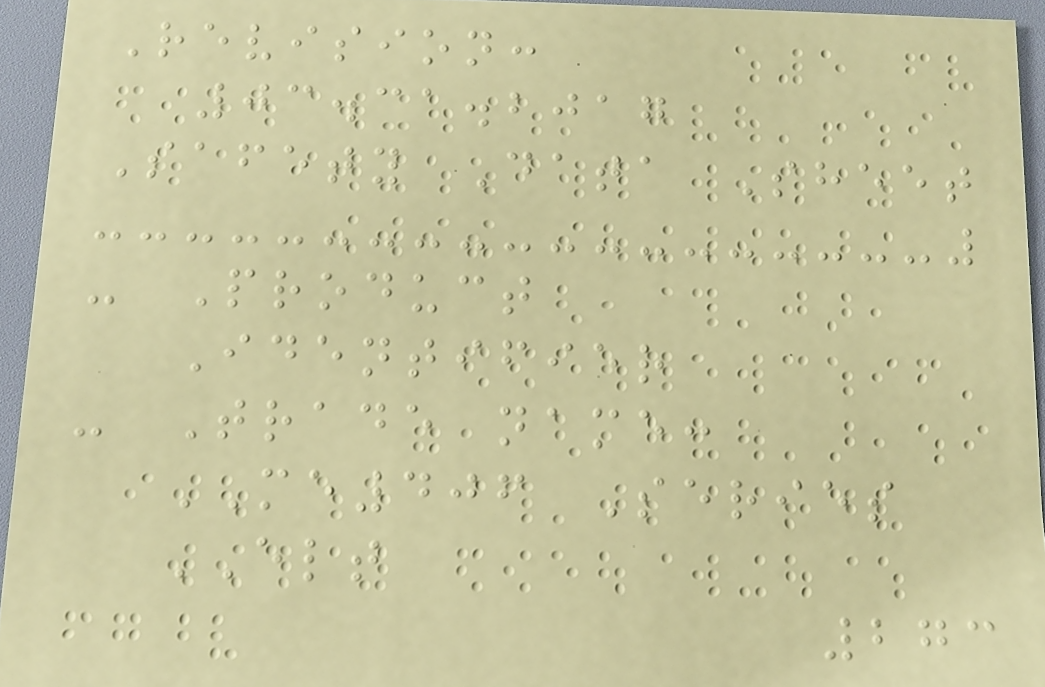Revision:
03.31.2017
Safety Data Sheet
- Product
Identifier
- Trade name:
ME406 Series
ELT
273
